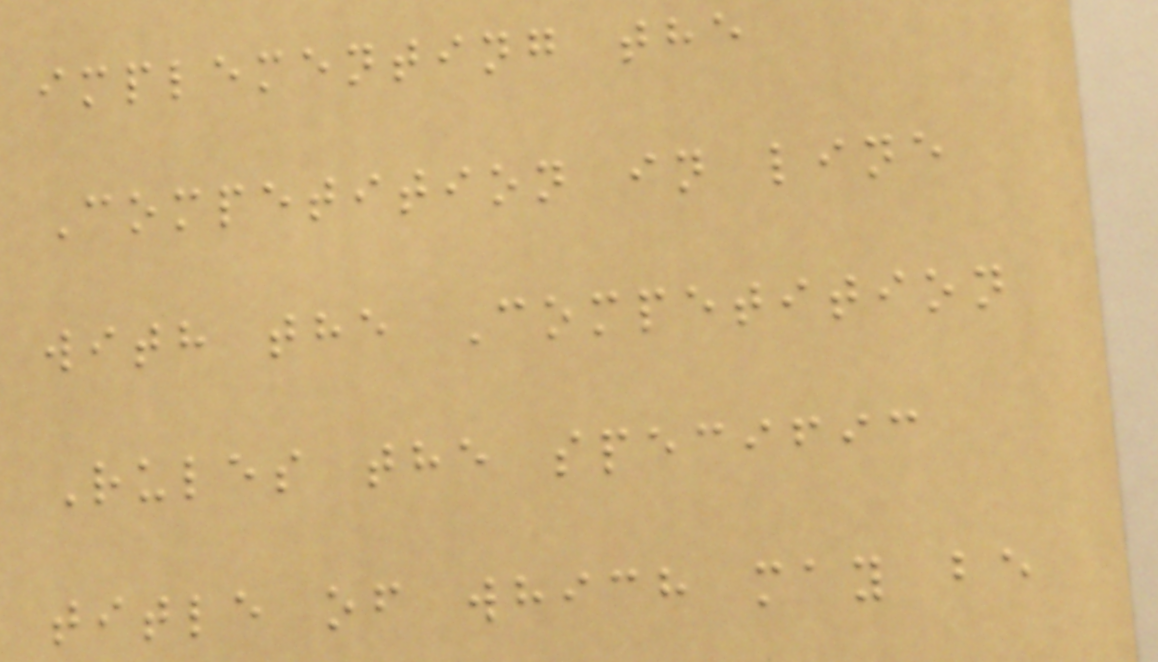implementing the
Competition in line
with the Competition
Rules the specific
title of which may be
